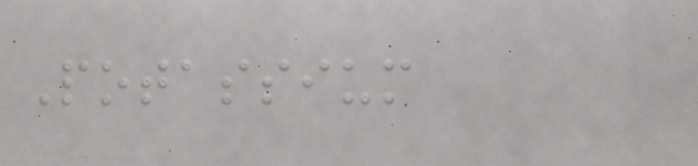Potassium
